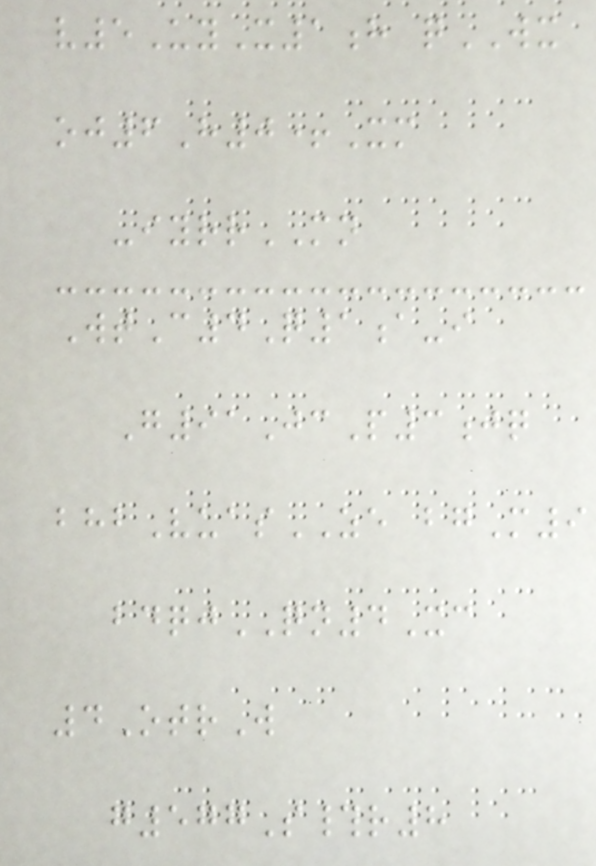v5UyX1h qWX
oj6H0+Xm
-iyrrMN
WtC4Q1a-i
G91JcP3jq
bhbVuasZE bgM9
bdqjQN4Xc
4OtrW
g577S#r8
